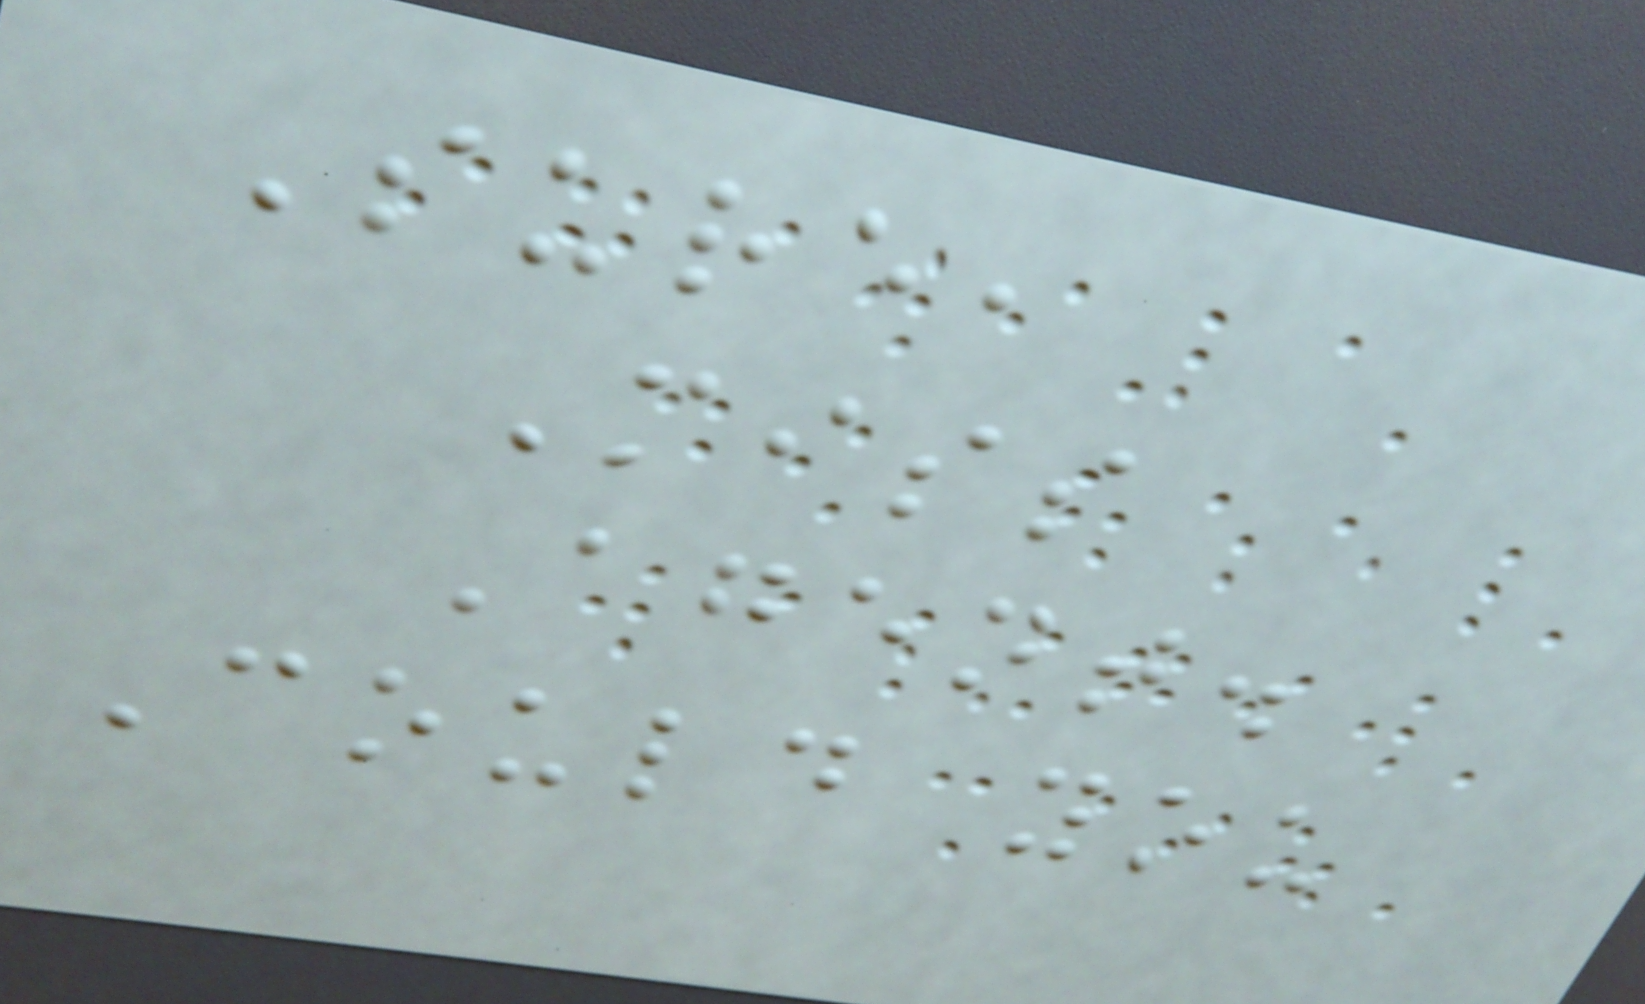Sure,
Miss
Agent.
Could you
